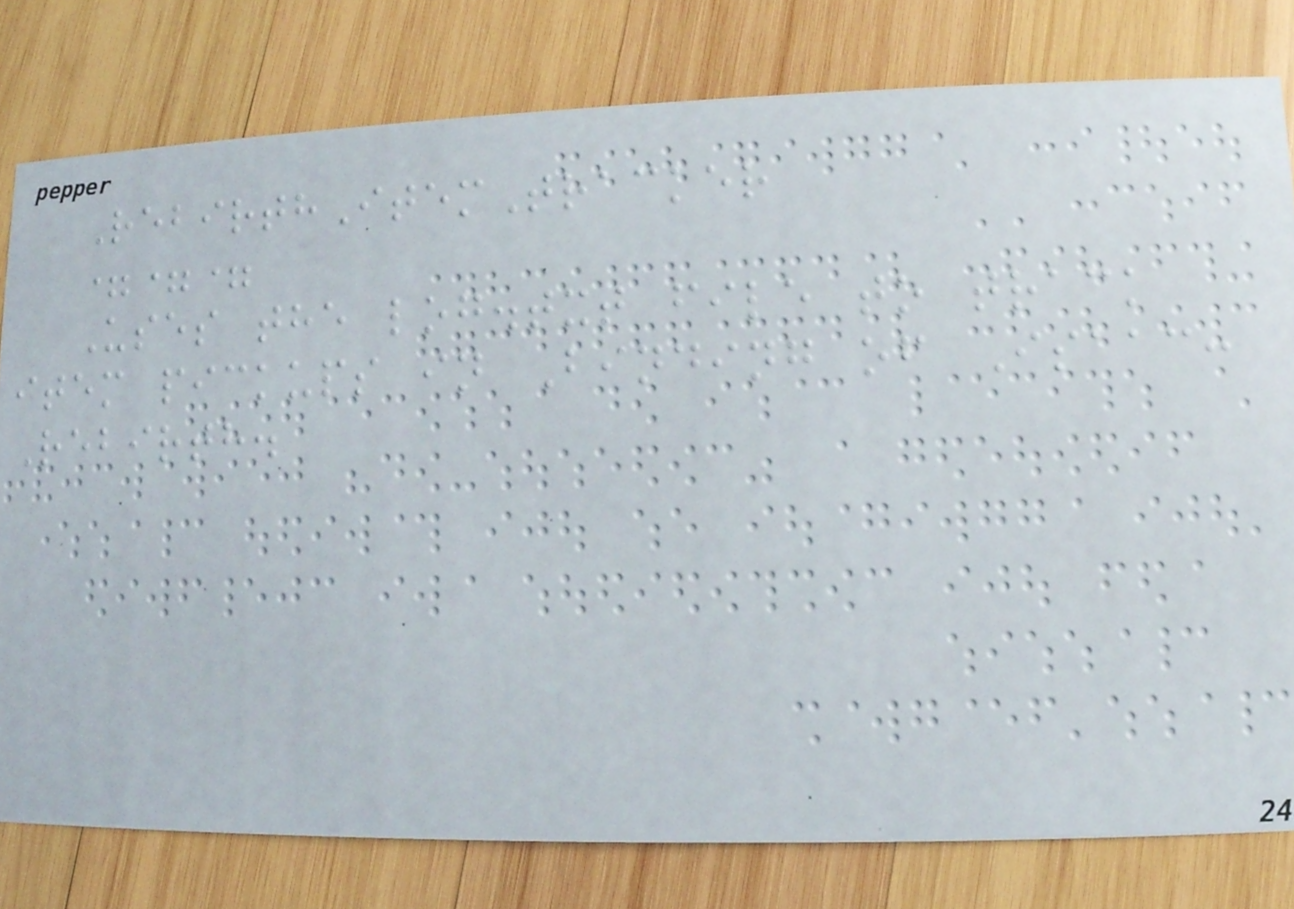RebirthItemTracker
===
Uses the log.txt file to track
item pickups in Binding of Isaac:
Rebirth.
